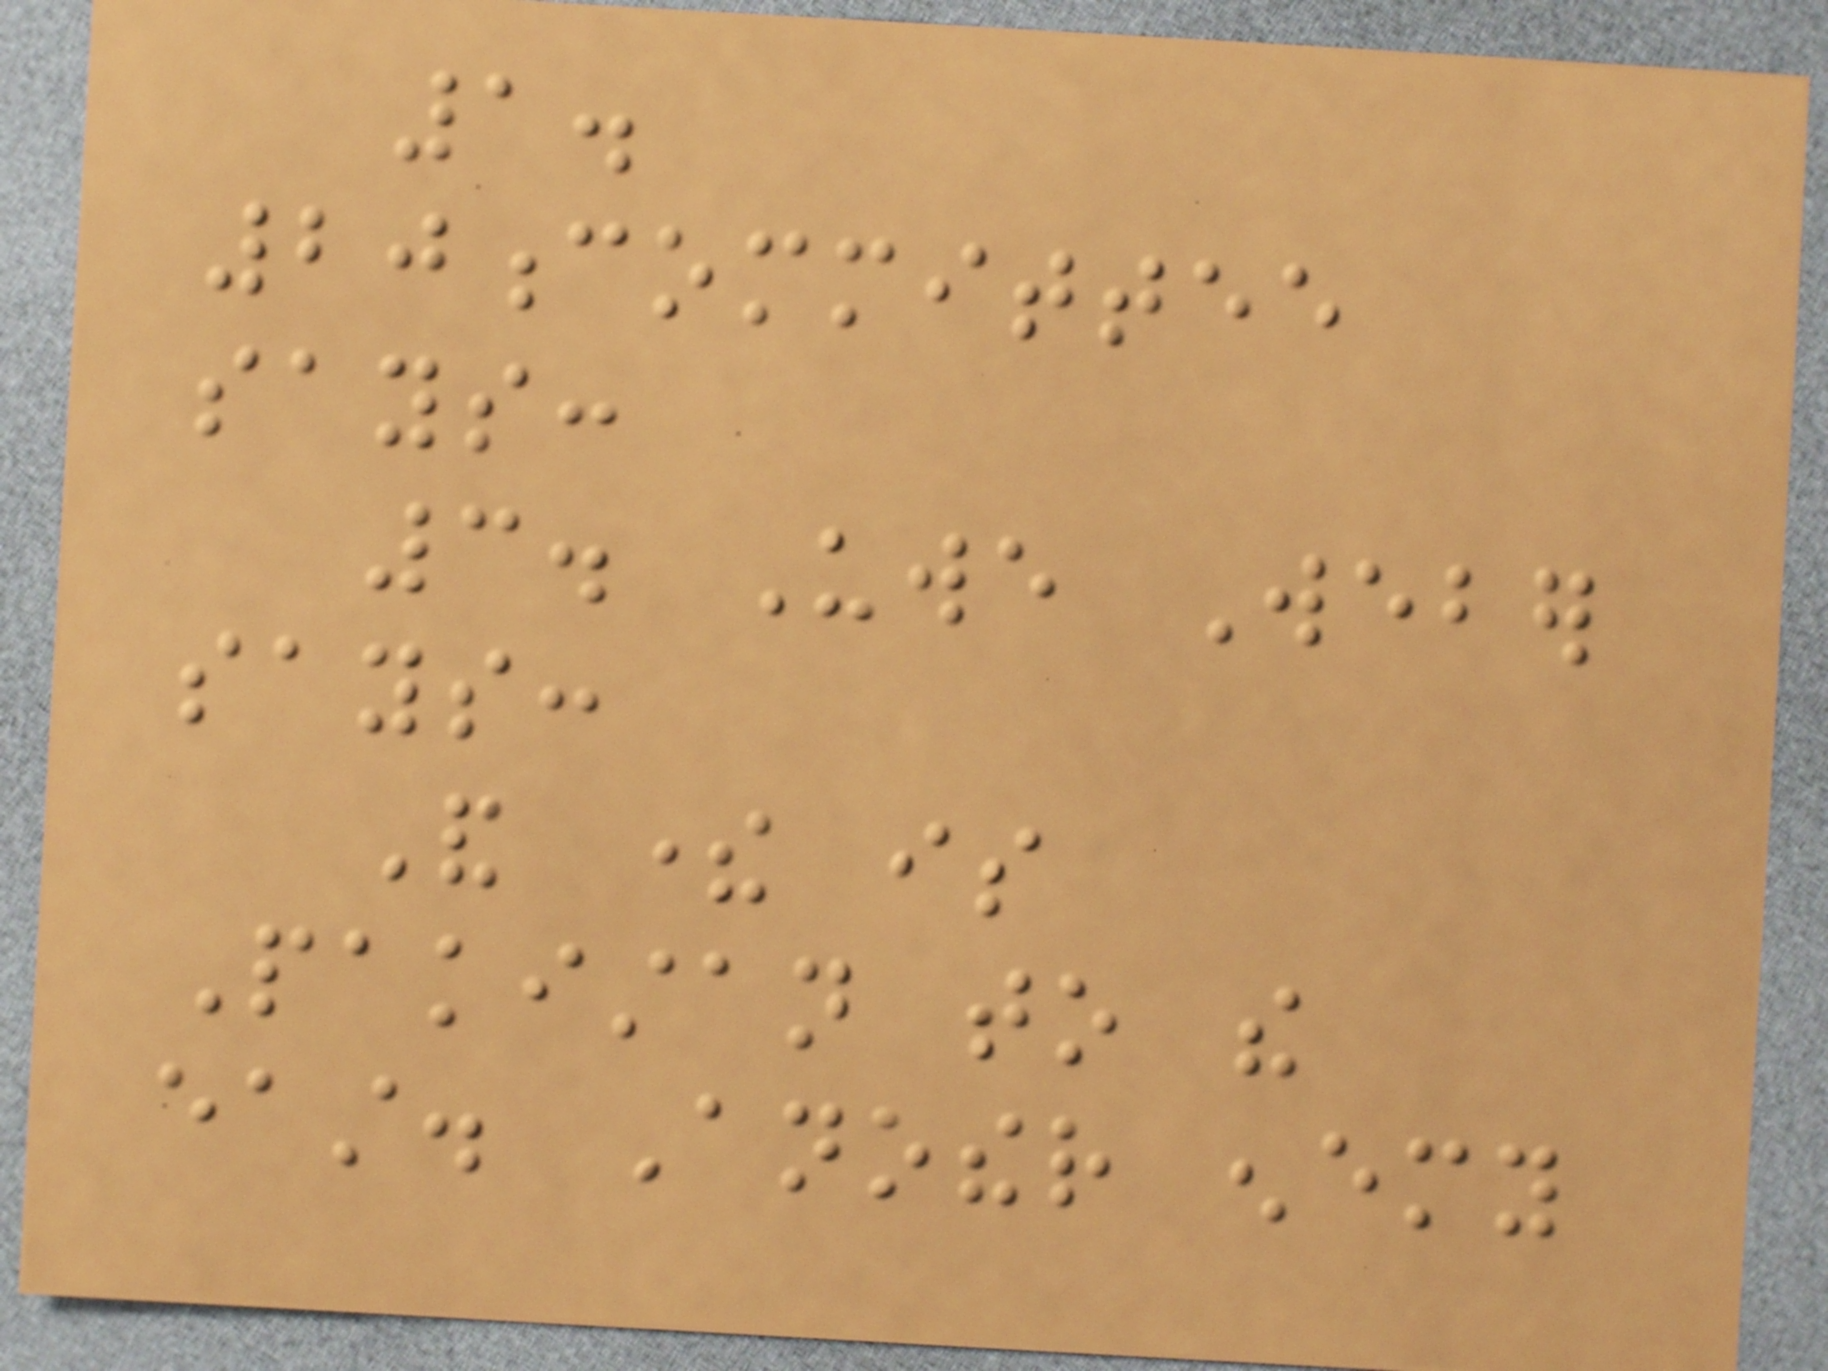1.
20committee
says:
3. Uwe Weber
says:
And there is
Pakistan to the
east. Another enemy
